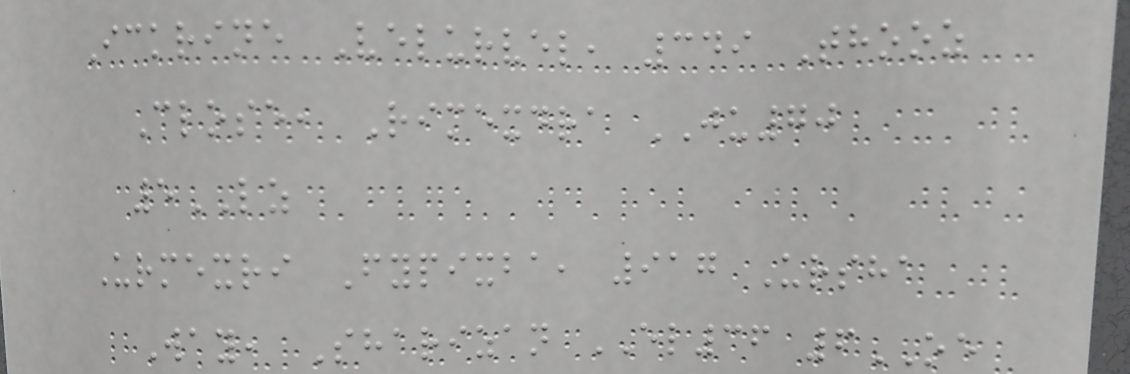Ickrine Velurvel, 349 Thooz
Close, Rimexdra JU70
5LZ
Urmexri Fypixba, 917 Ursha
Way, Sharizan EL36 6OE
